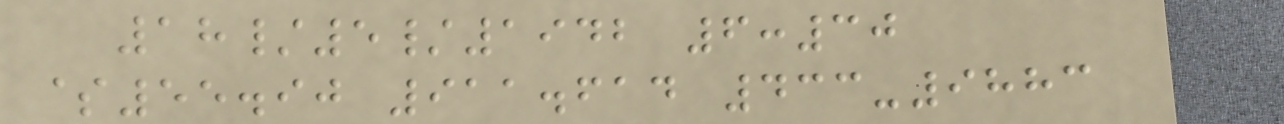18/5/1942 6:30
$55.90 911.614 433-9883
